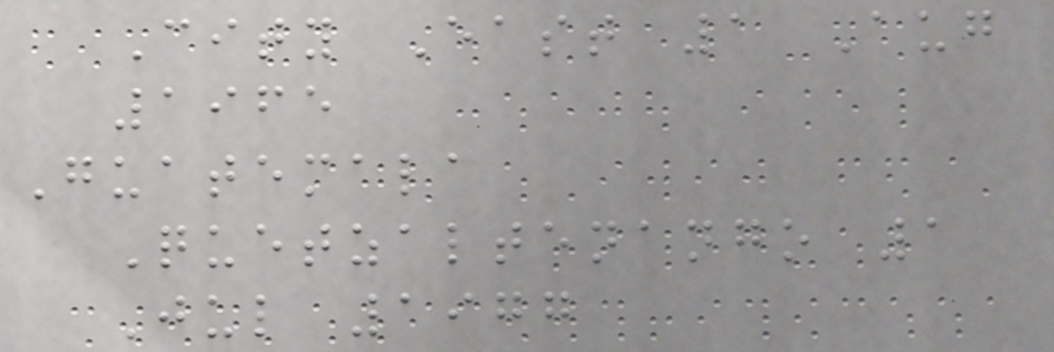City East 1 Aug
1965
Guatemala
Quetzaltenango 1
Jul 1977
